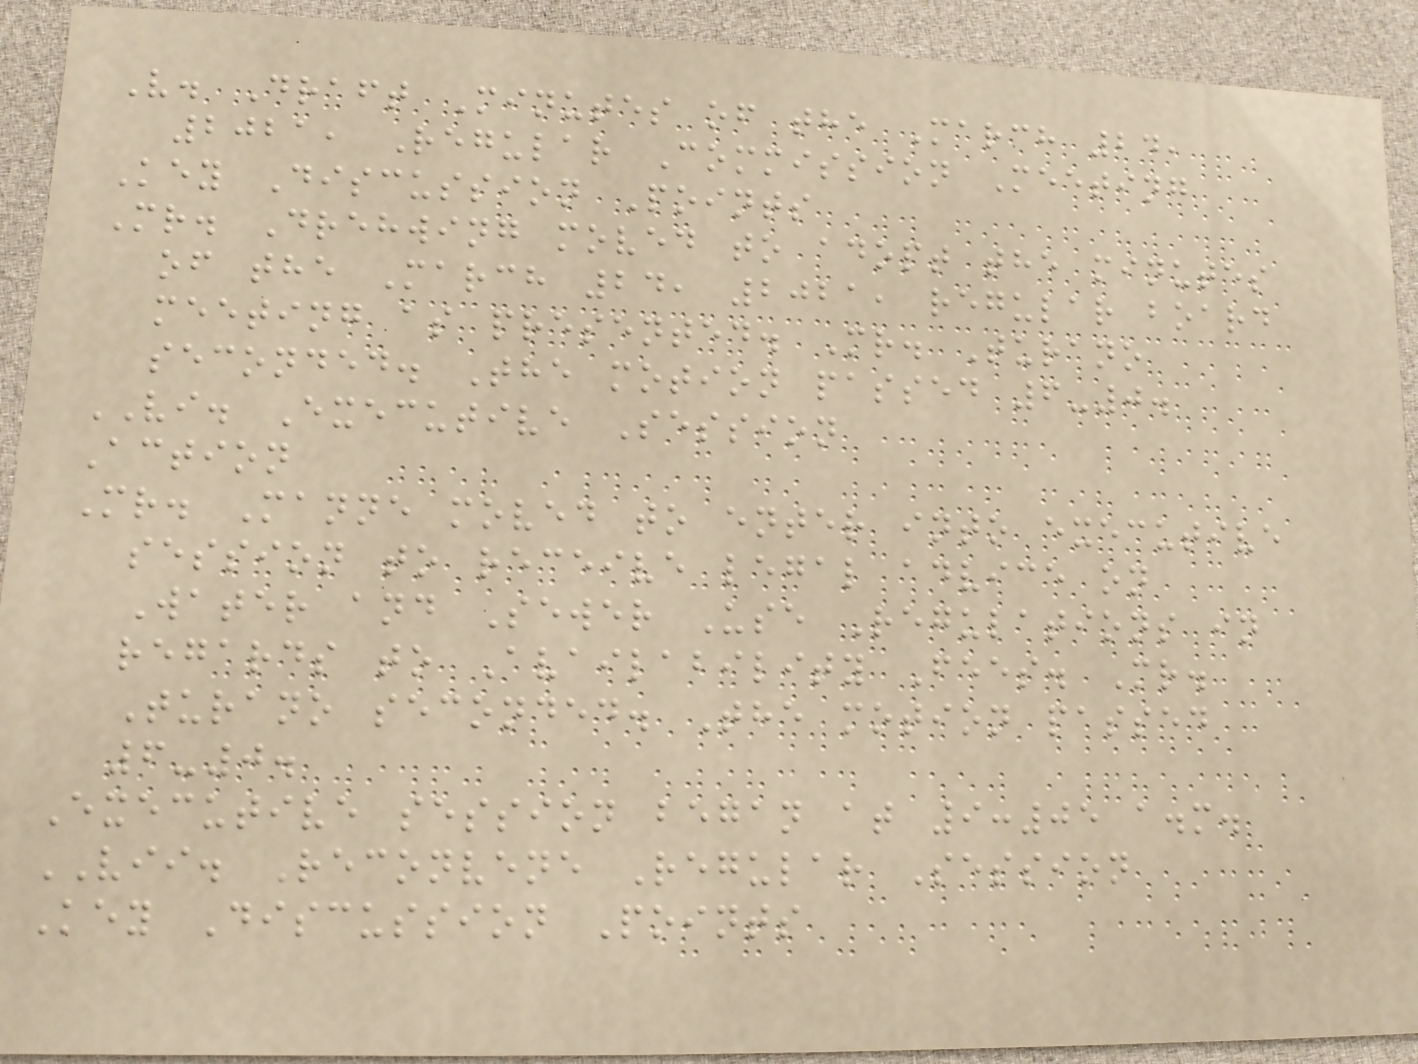V. Draft Minutes of the March 24,
2021, Regular Commission Meeting
Key Discussion Points
Mr. Drehwing moved to adopt the minutes
of the March 24, 2021, regular board
meeting as presented. Mr. Turano
seconded. The motion passed 6-0.
VI. Executive Session
Action
Mr. Manne moved to enter into executive
session to receive legal advice on
Water and Sewer Use Regulations in
regards to Availability Fees. Mr.
Turano seconded. The motion passed
6-0.
Executive session began at 9:05 a.m.
VII. Reconvene Regular Session
Key Discussion Points
